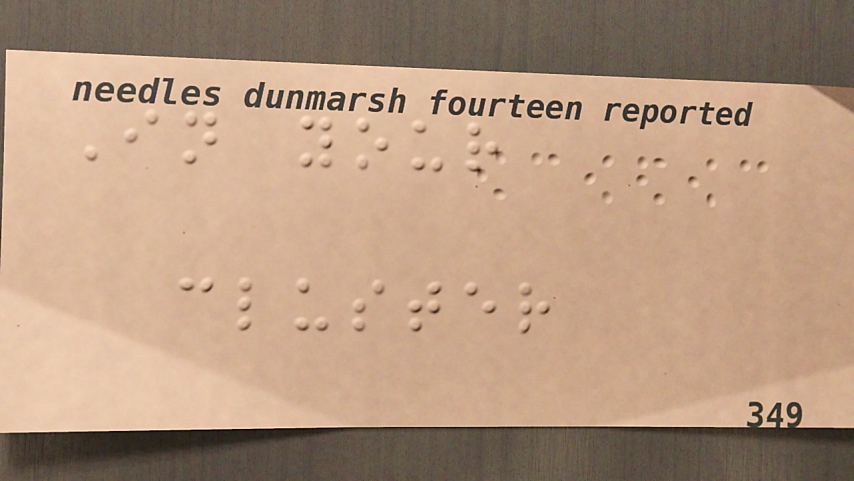In your
cluster
